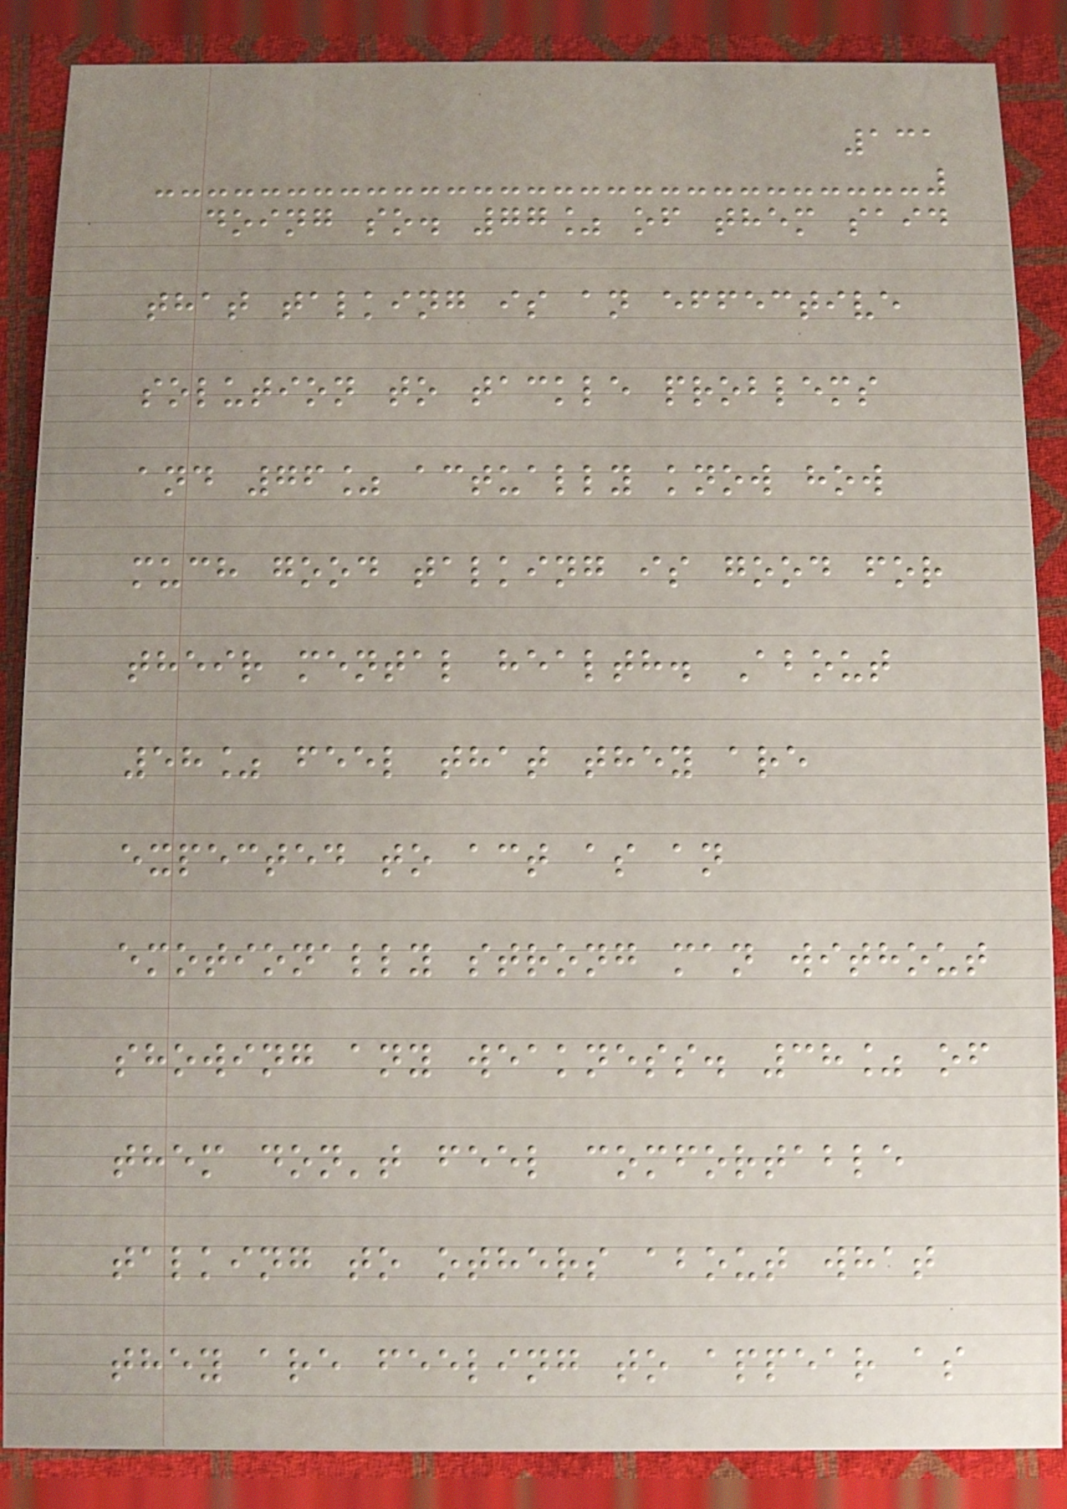131
doing so. 77% of them said
that talking is an effective
solution to tackle problems
and 76% actually know how
much good talking is good for
their mental health. About
58% feel that they are
expected to act as an
emotionally strong man without
showing any weakness. 38% of
them don't feel comfortable
talking to others about what
they are feeling to appear as
